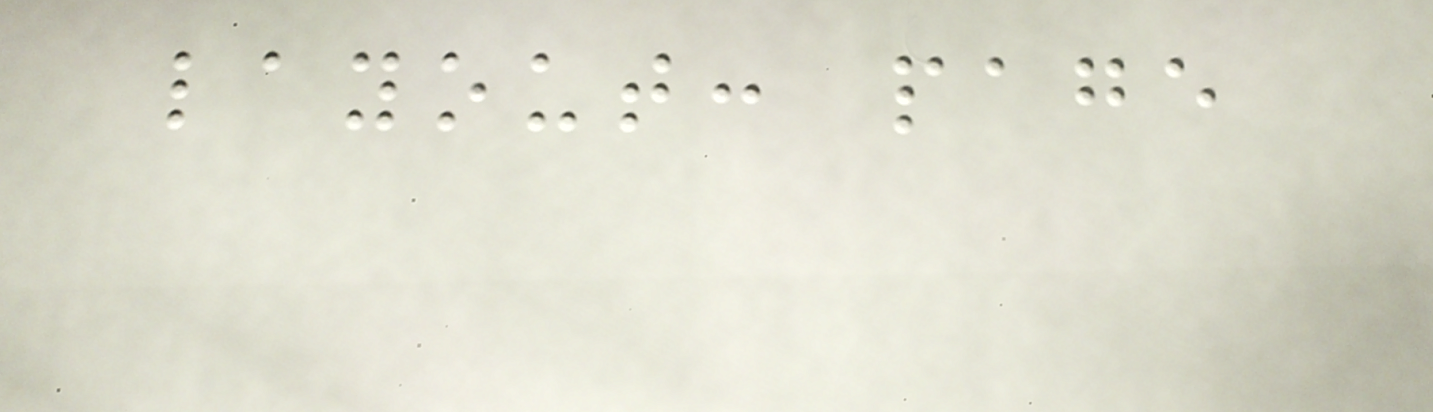layout: page
